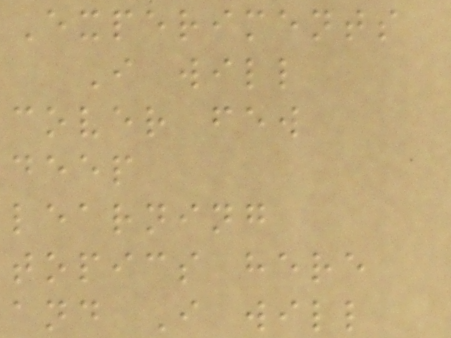Experiments
I will
cover few
deep
learning
topics here
and I will
